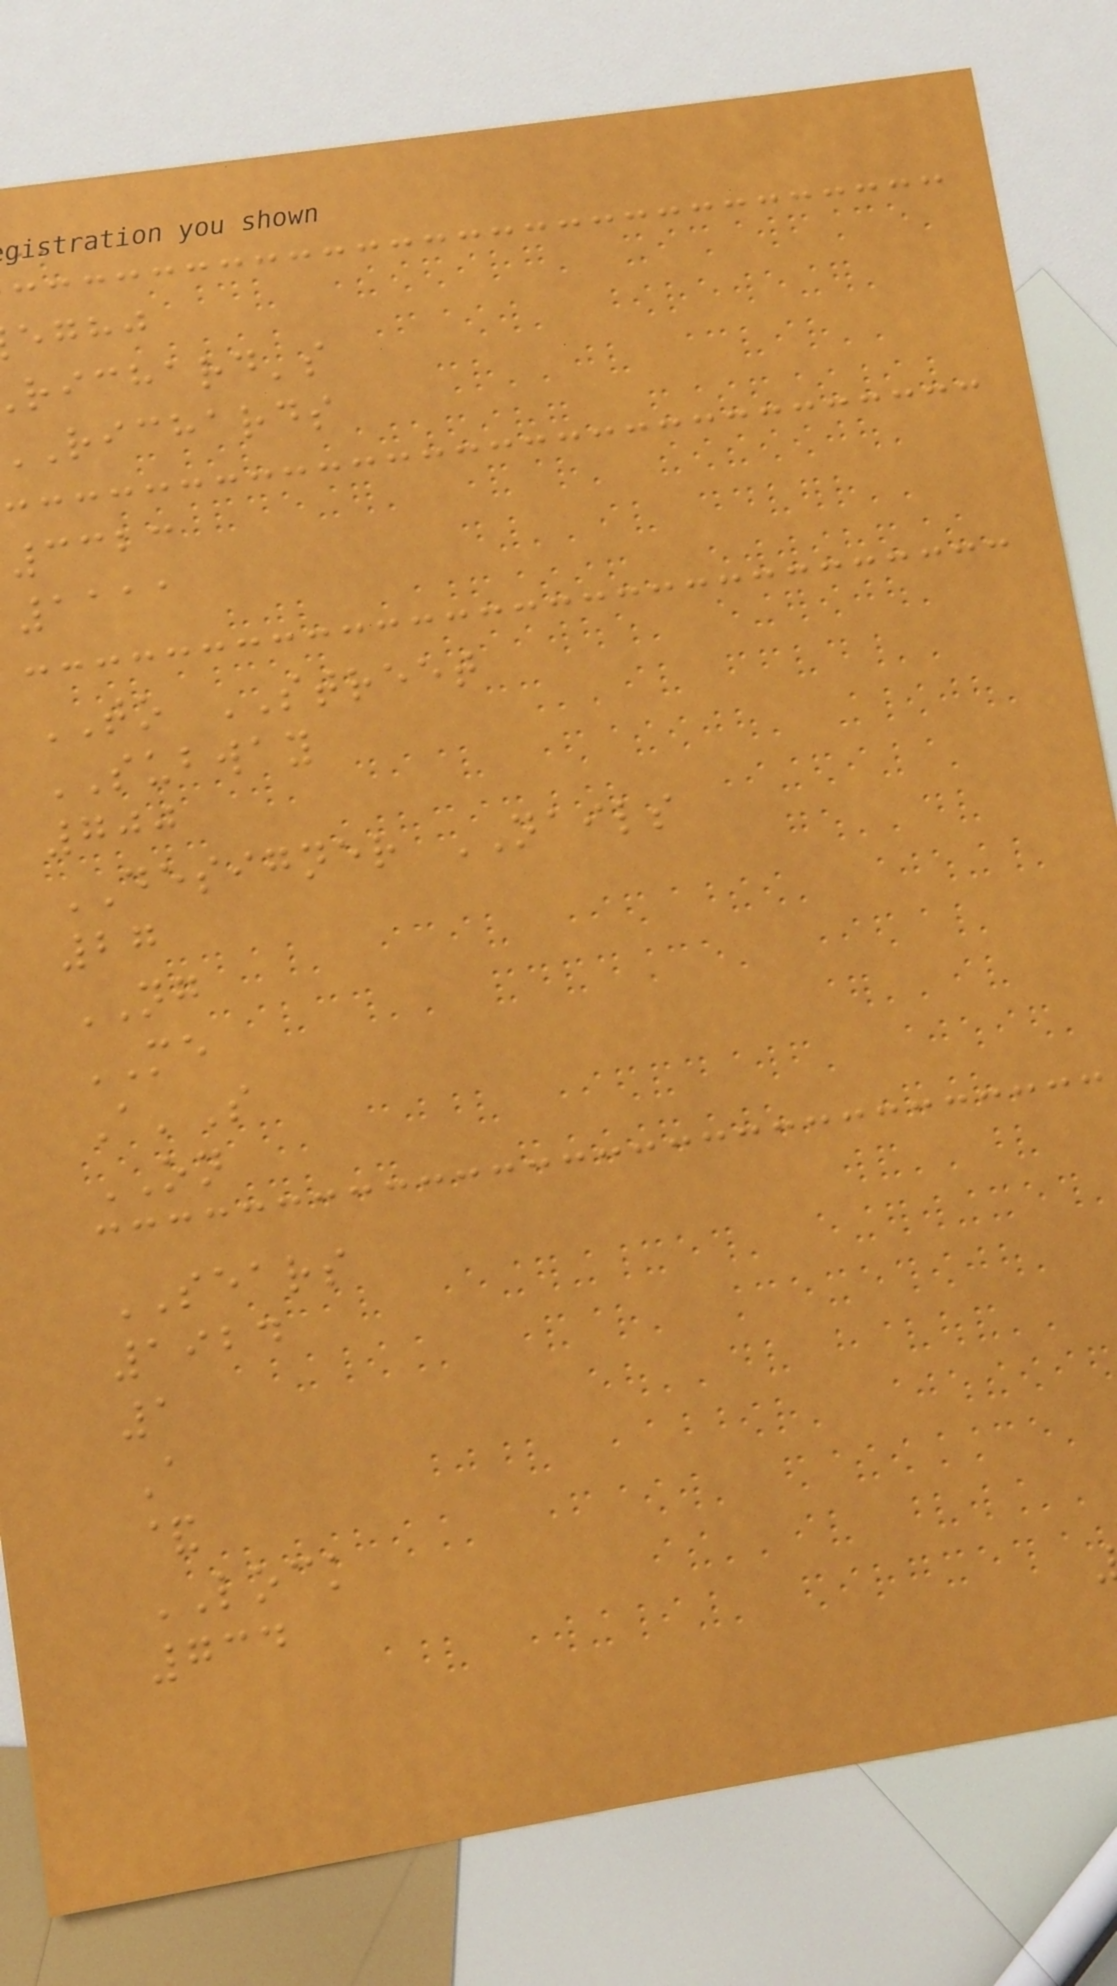eghj
richard's
richards
3323
1111
TO STREET
SUBWAY
700
DESIGNER NAILS
27
NG
ME
A'S
ON
SEARS
1924
1
A
&
LOCK
734
